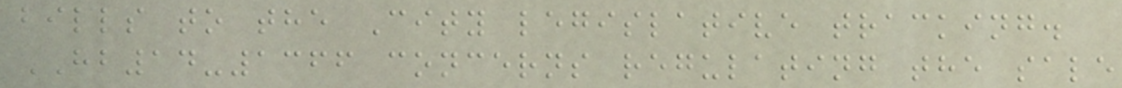bills to the City legislative tracking.
HB14-1366 concerns regulating the sale
